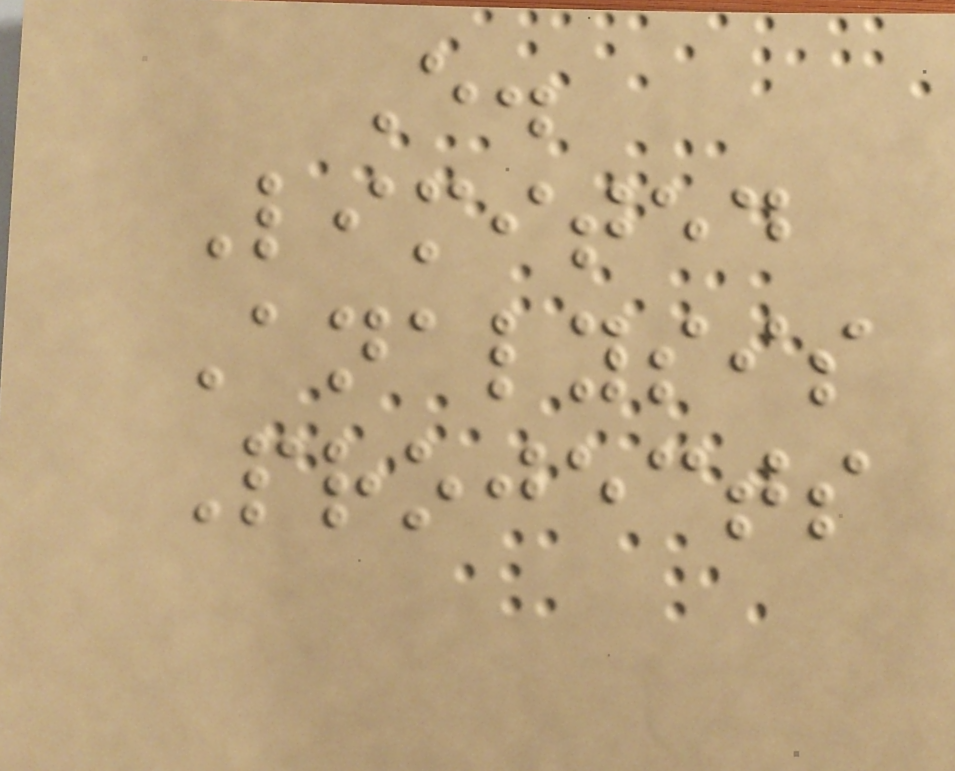E.
Limited
Analysis
Projects
